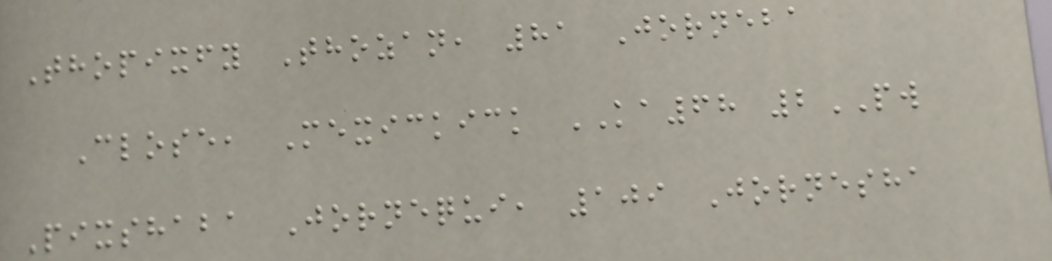Thopixfy Thozan, 81 Jorneba
Close, Mexickick KA68 2PW
Pixshaba Jornequi, 109 Jornesha
